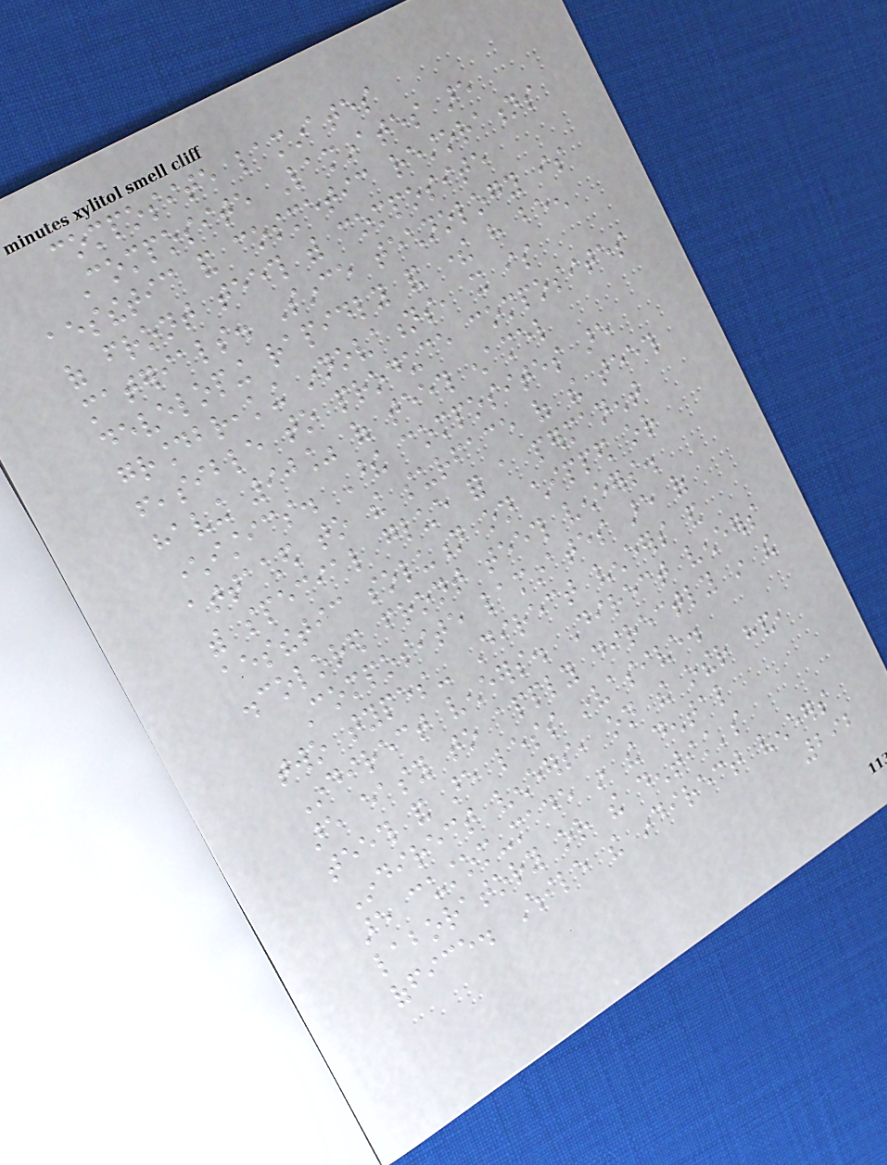composite laminates
Composite Laminates are
aesthetic and cosmetic restorations
of front teeth with composite
materials. Since technology is
developing rapidly and there have been
groundbreaking innovations, it is
feasible to produce composites
having 90% of teeth enamel
characteristics. These composites are
attached to the surface of the teeth
with special glue for a permanent
aesthetic solution on chipped or
discolored front teeth veneers.
Composite laminates are of
two types- Direct veneers and
Indirect veneers. Direct veneers
are easy to apply directly in the
teeth and are less invasive.
Indirect veneers, on the other hand,
are custom-made in the dental
laboratory or the dentist's
office. While the indirect veneers
292
